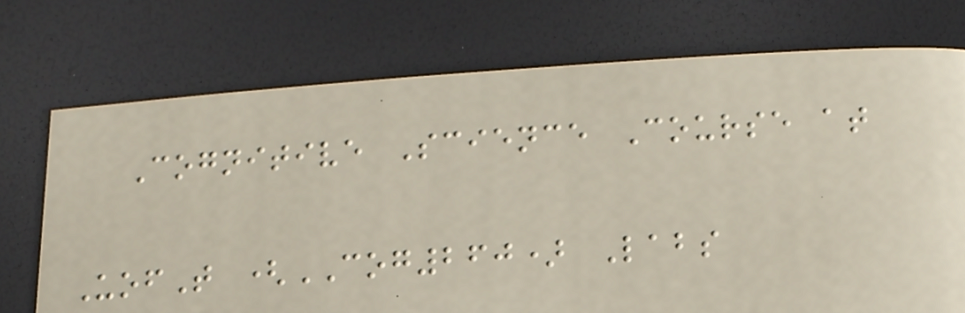Cognitive Science Course at
UofT (COG260) Labs
